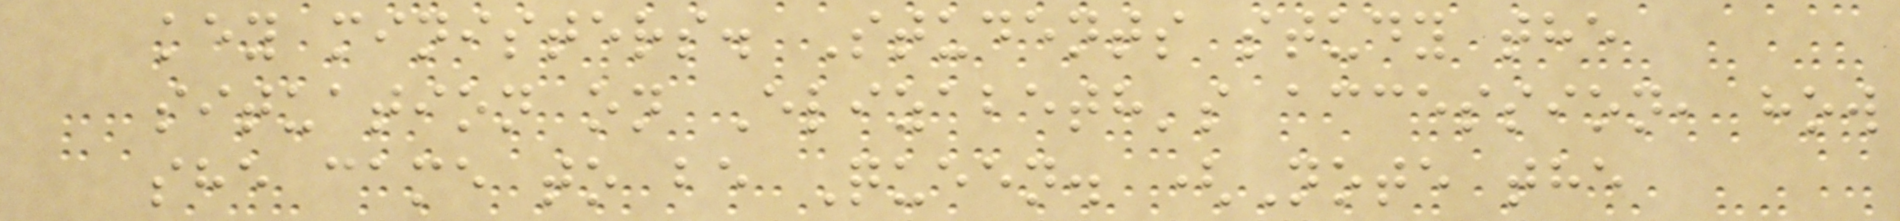key ministers. Students study the
situation on Elizabeth's accession, how
she came to be Queen. (Note the
